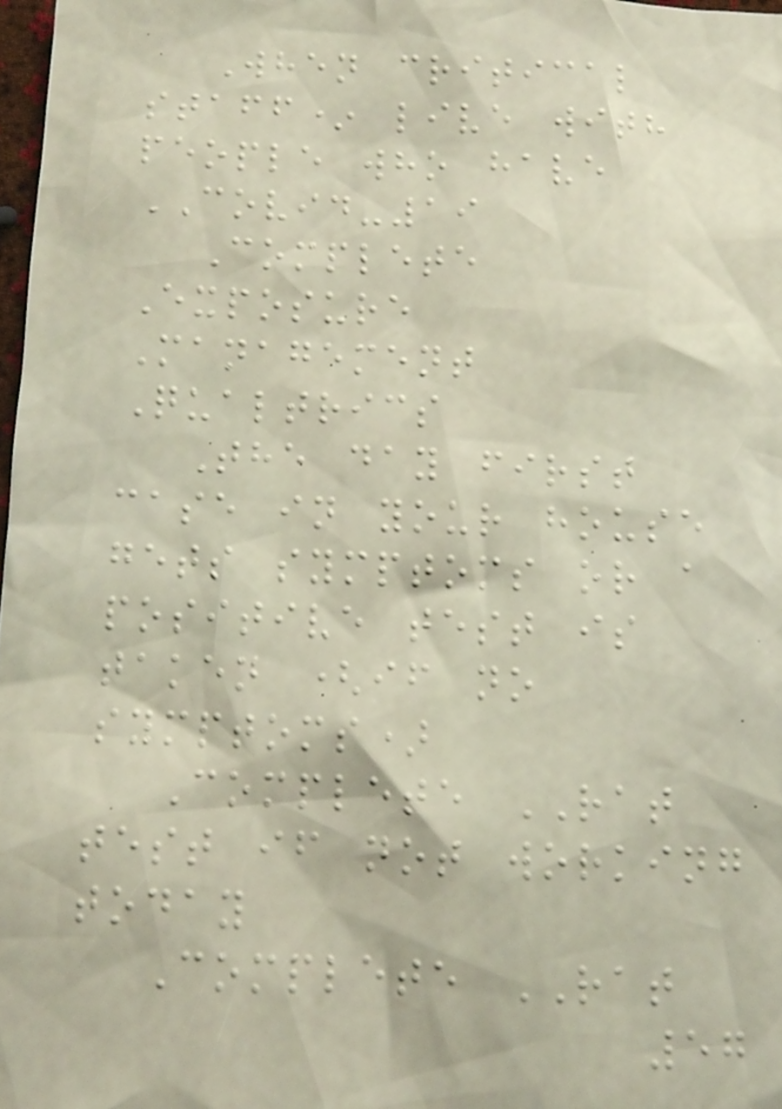When critical
staff* live with
people who have
COVID-19
Complete
Exposure
Management
Qualtrics
The day first
case in your house
gets symptoms or a
positive test is
taken (if no
symptoms)
Complete RAT
test if not working
today
Complete RAT
57
